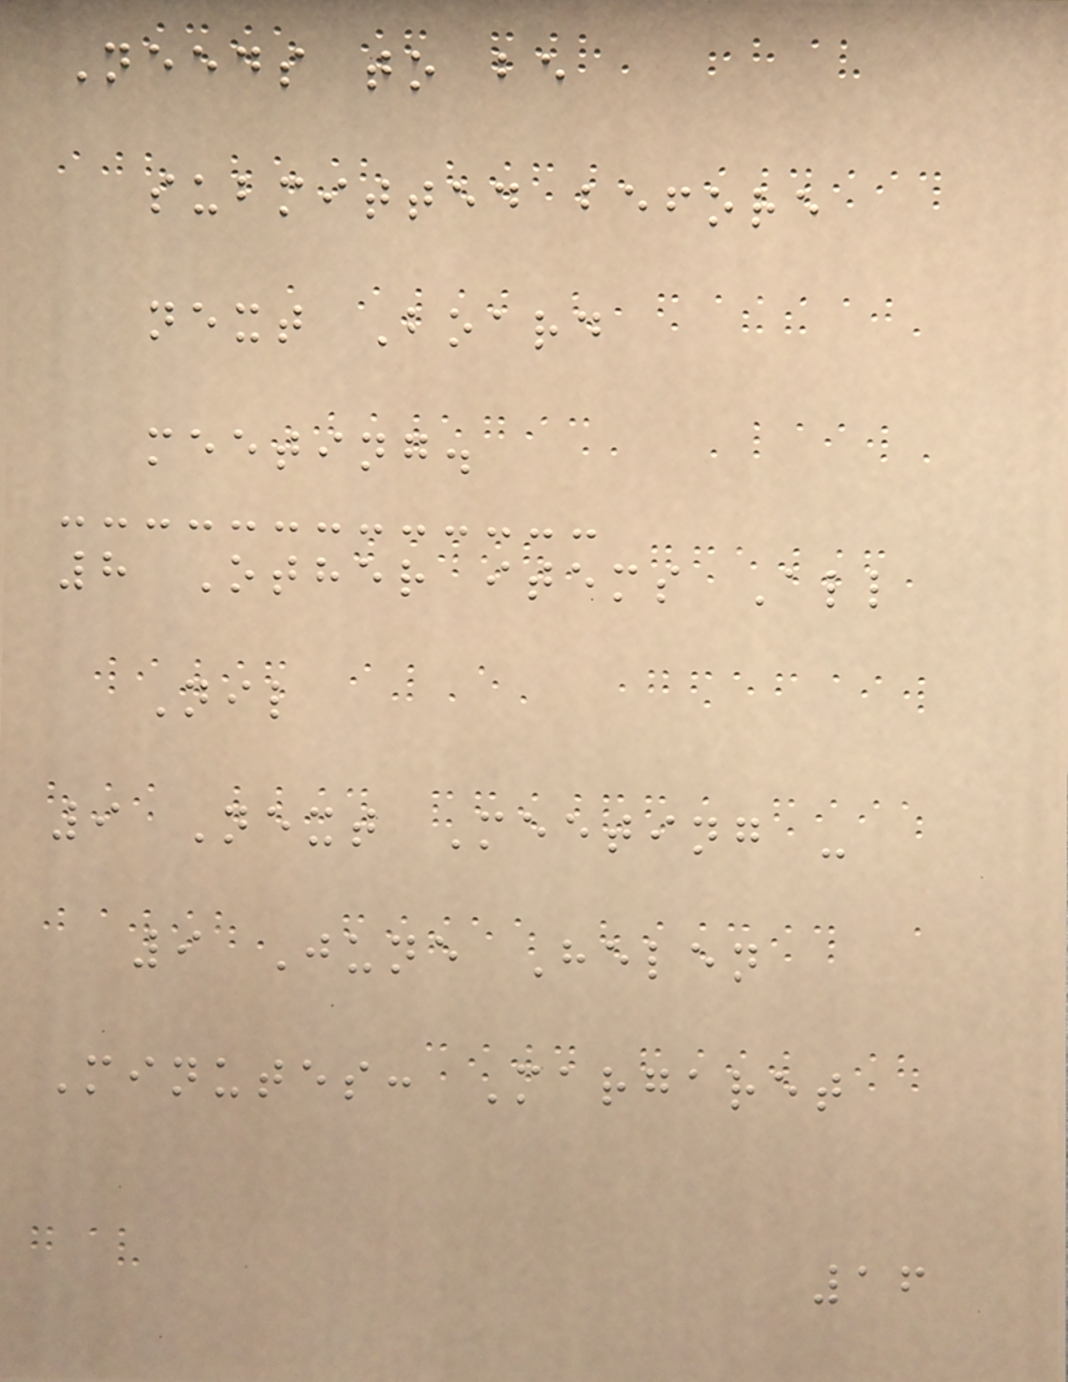Needs to be
submitted before
next Board
meeting.
8 Other items All
Nil
9 Next Meeting -
9 June Helen
Minutes: Margaret
16
